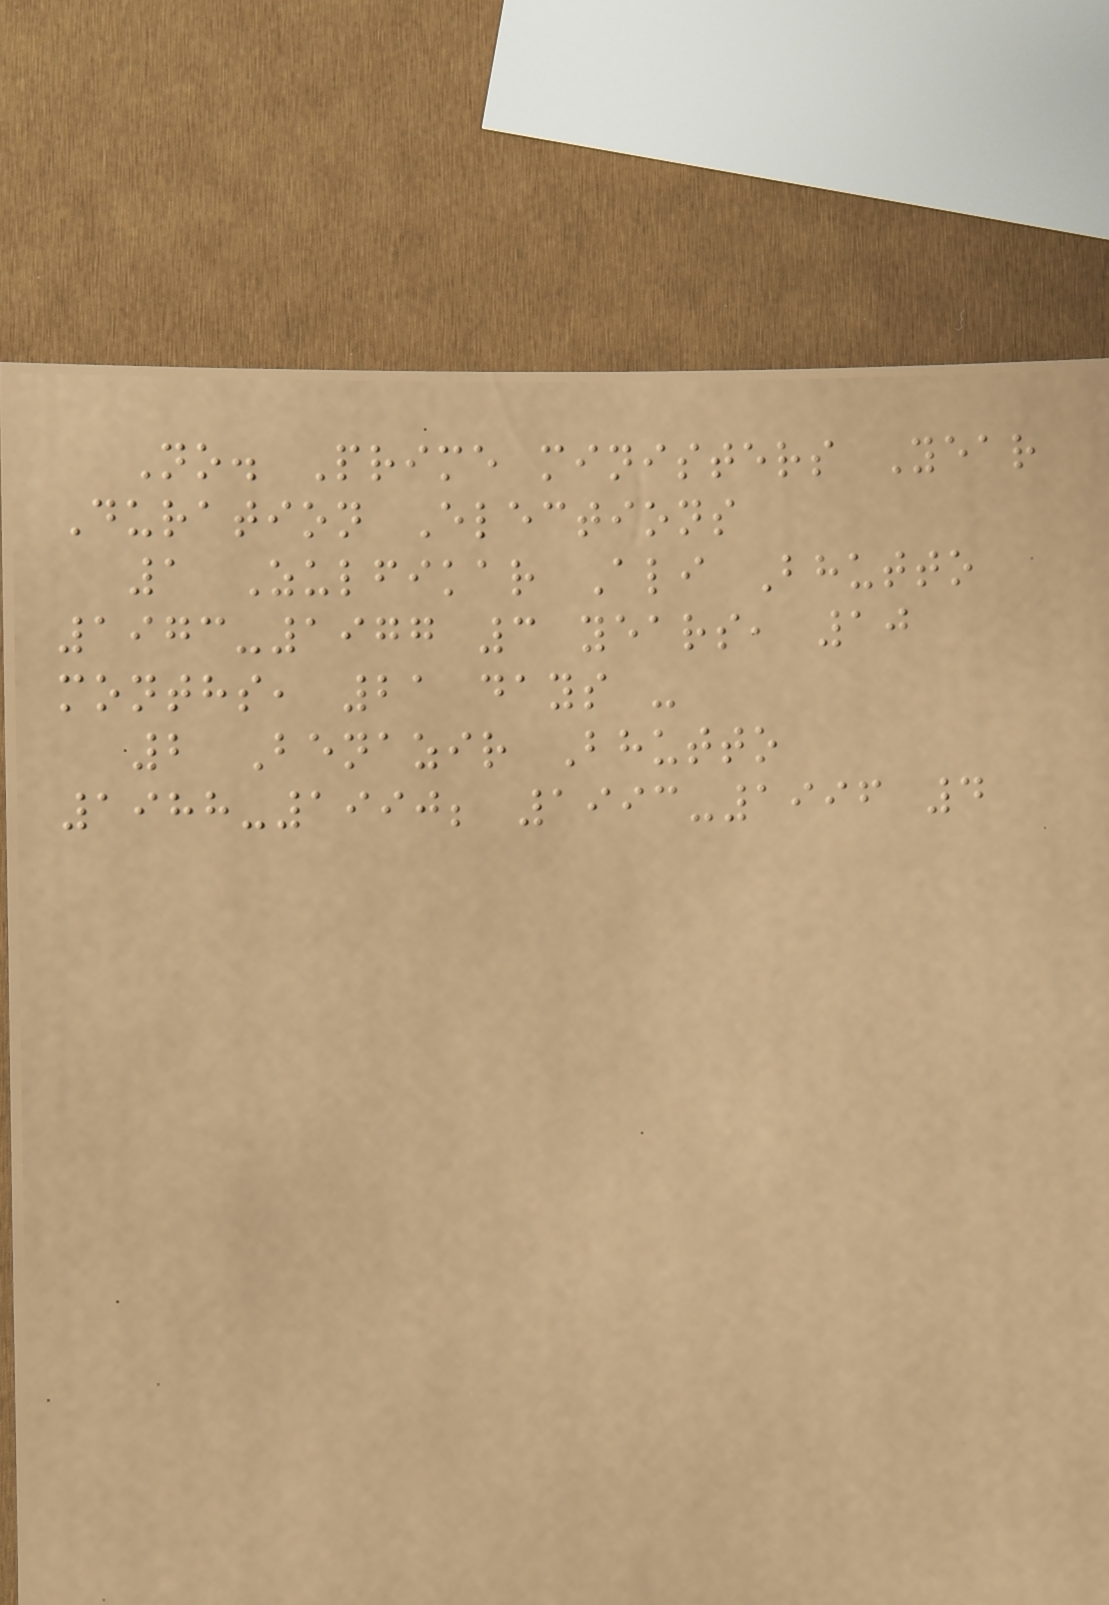No. Prime ministers Year
Duration Elections
1 Zulfikar Ali Bhutto
1973-1977 3 years, 10
months, 21 days -
2 Benazir Bhutto
1988-1990; 1993-1996 4
